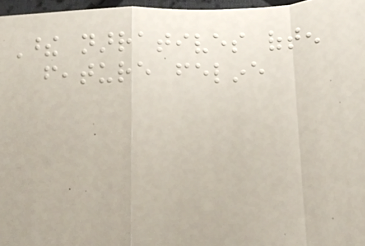These narratives often
feature feline
